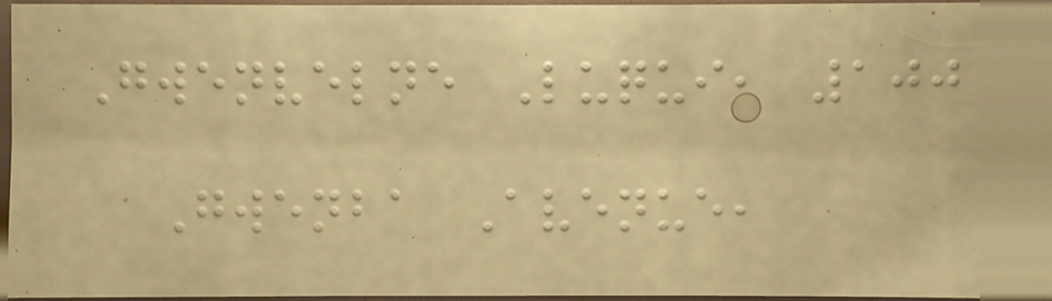Gwenvelne Luqui, 100
Gwenba Avenue,
